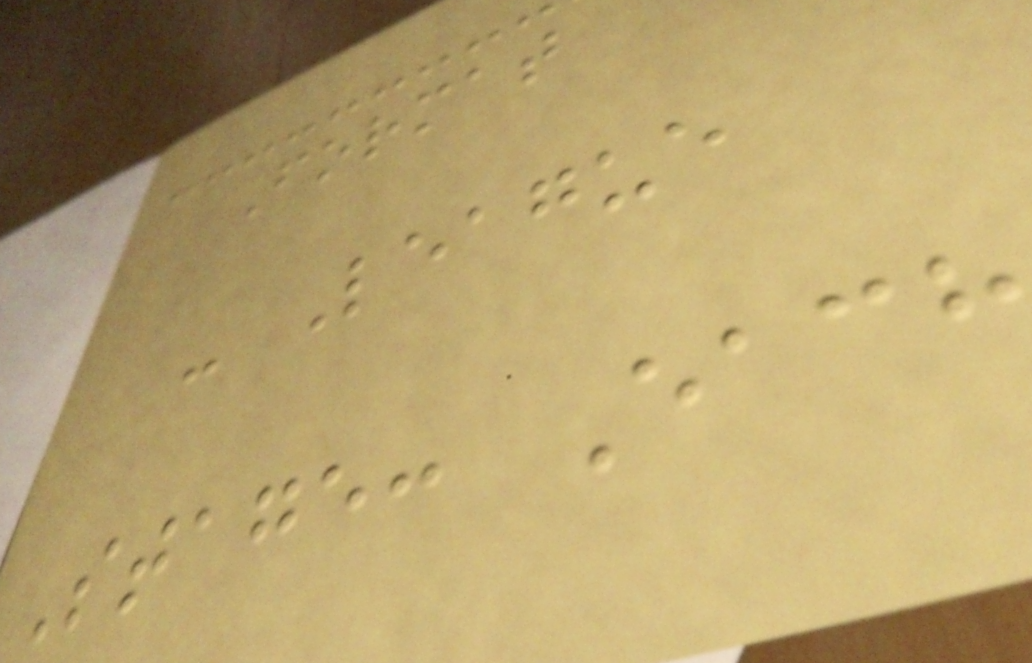Format
- League
Stage: Each
